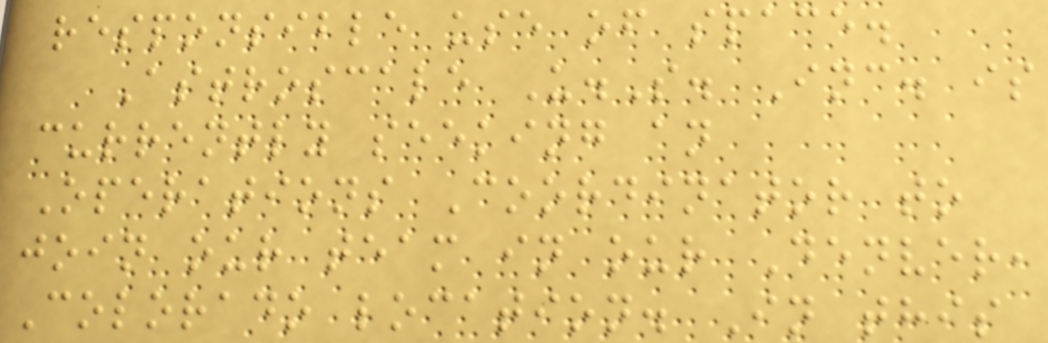responsible use of space.
Astroscale U.S. Inc. is
currently seeking an
Operations Coordinator to
join our team in our Denver,
Colorado location. In this
